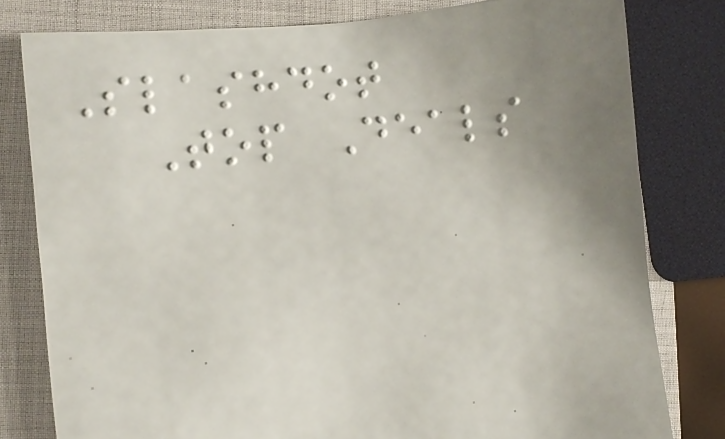Slashdot
Top Deals
